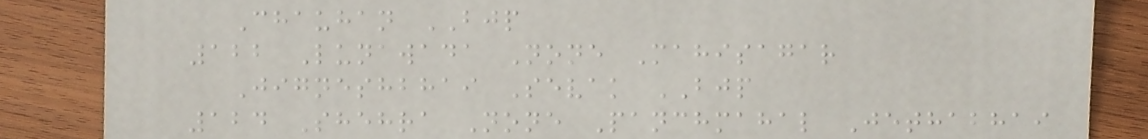Chauhan BJP
122 Lunawada None Mahisagar
Jigneshbhai Sevak BJP
124 Shehra None Panchmahal Jethabhai
